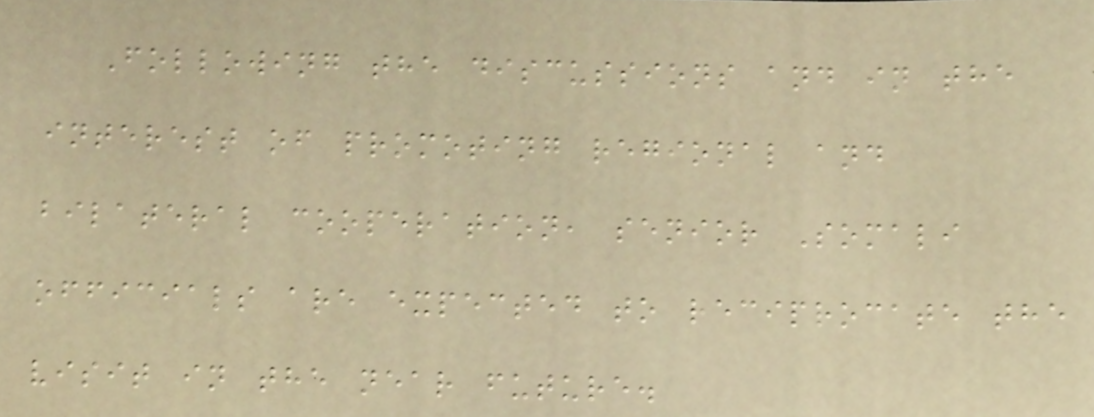Following the discussions and in the
interest of promoting regional and
bilateral cooperation, senior Somali
officials are expected to reciprocate the
visit in the near future.
